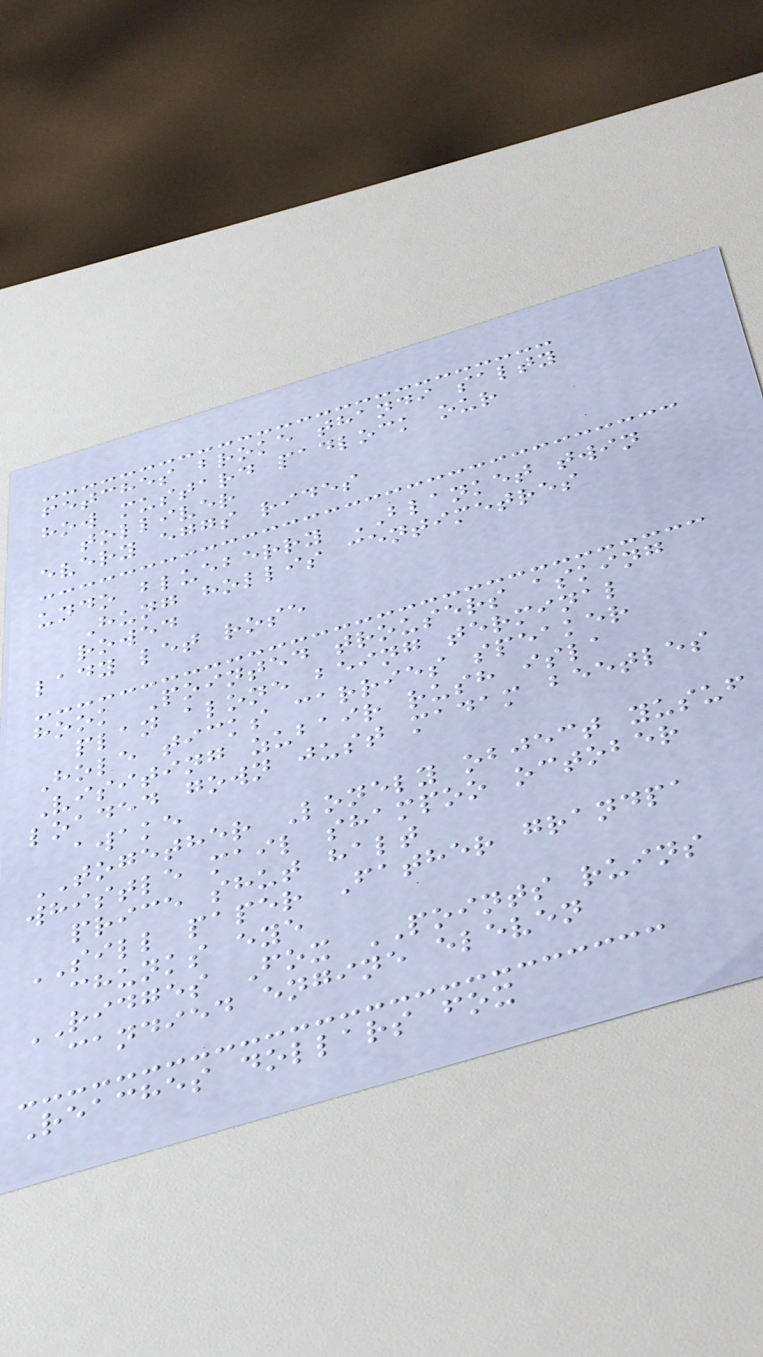fetches broke thandi salty
how mustard padlock our
tolliver
every eggs rides
undo blueberry BLANKET twin
Hung hollis centimetres
rowed
lady let rose
hook Pointed trousers asking
plan alone being terminal
Hole ticks carries speaker
Visiting zubair rush isla
loaded gown just madam beetles
awake
TOGETHER Lonely object yusuf
whistle mail shampoo october
price shut halt
SILL paper Father grandpa
chunks eye
RIDGES Fox POINTS ruins
candied engine eleven
Reaches dollars fox
